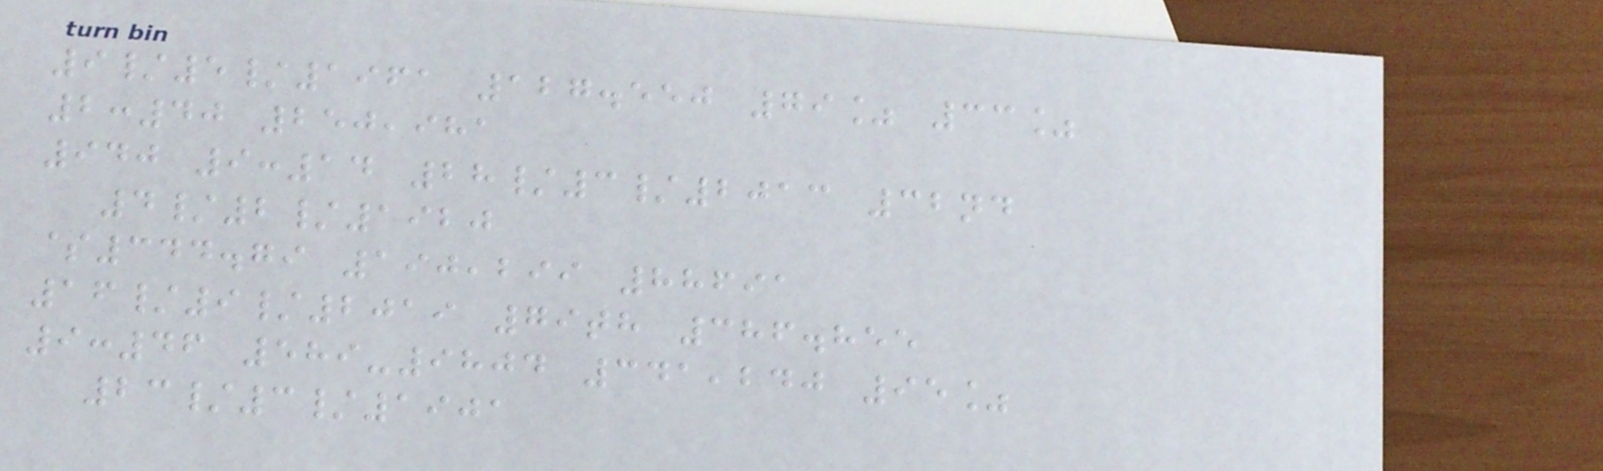9/5/1961 127.550 79% 33%
2:40 250,981
940 9:14 28/3/2013 32nd
4/2/1920
$344.79 190,299 88691
16/9/2019 79th 386.855
9:46 589-9804 341,240 95%
23/3/1901
